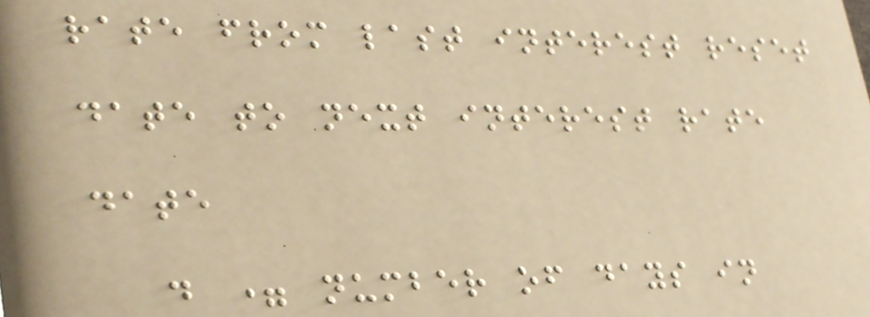rate from last interest reset
date to next interest rate
date
d = number of days in
